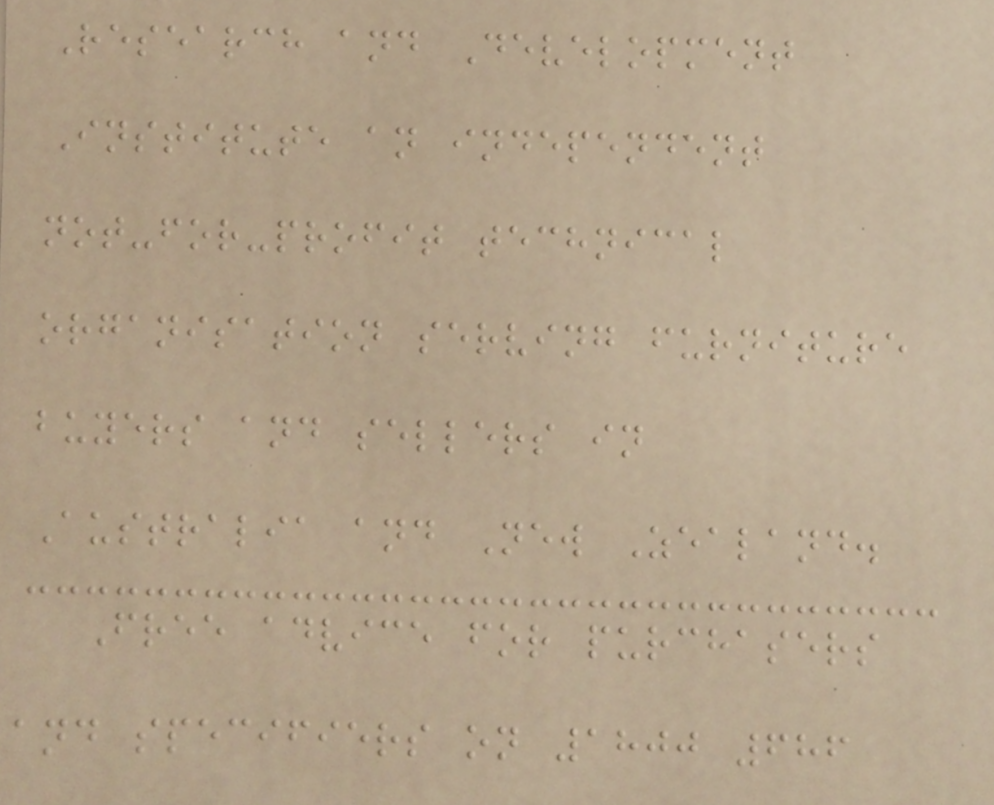Research and Development
Institute an independent
not-for-profit technical
organisation serving furniture
buyers and sellers in
Australia and New Zealand.
Free advice for purchasers
and specifiers on 1800 686
